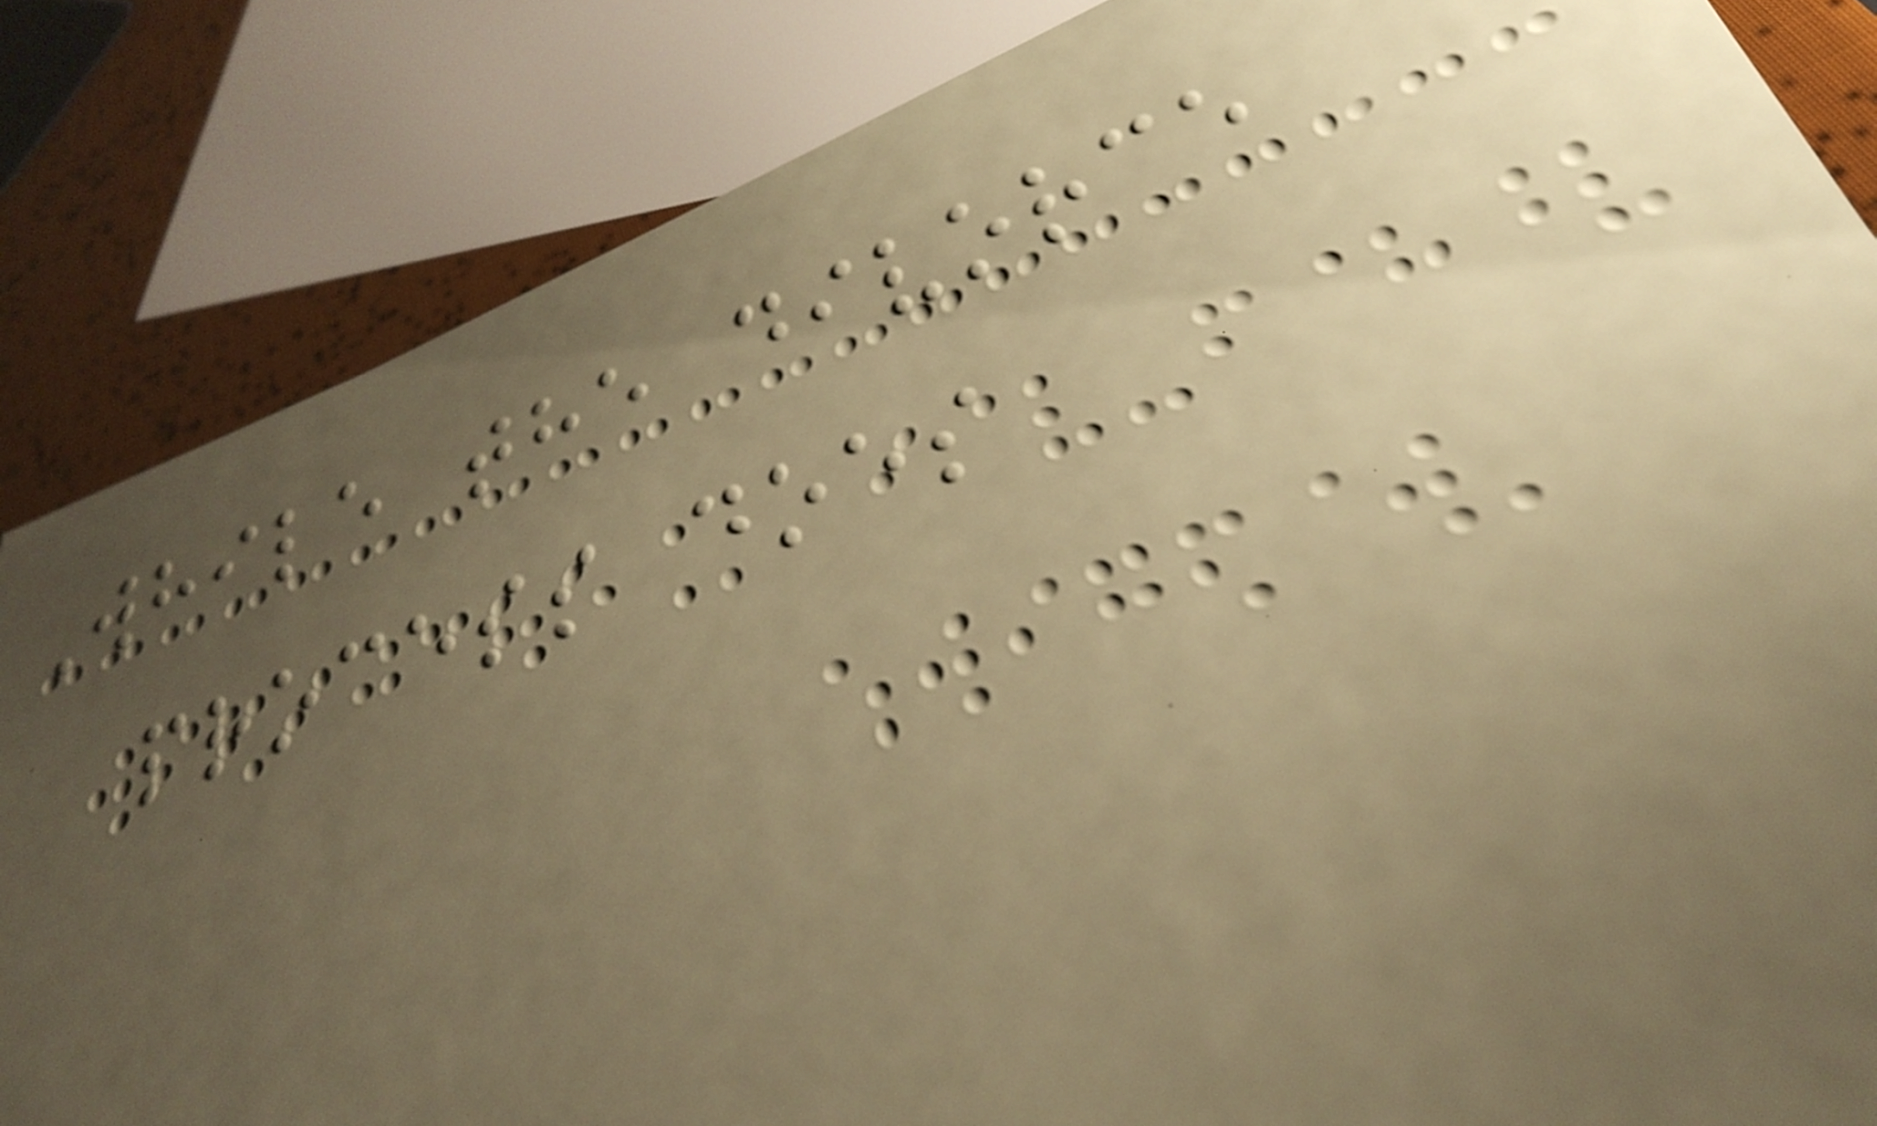While the divorce
process does
